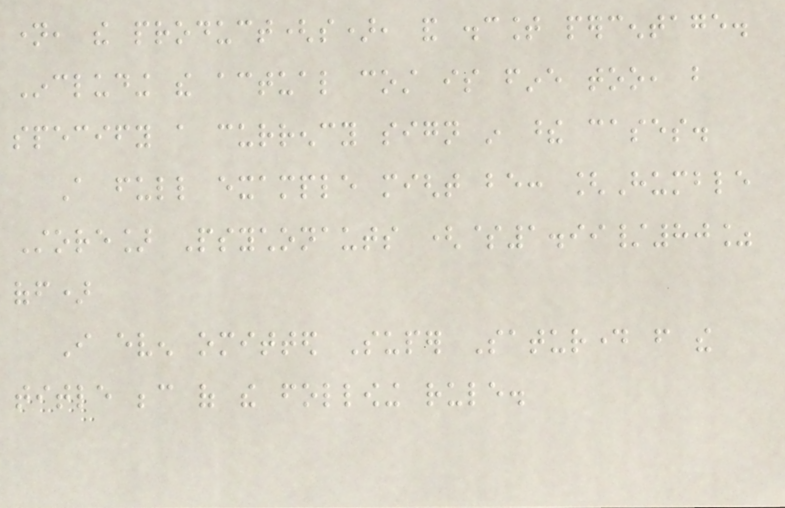name, the product(s), and discount percentage.
Including the actual cost is fine too, but
specify a currency sign in these cases.
A full example might be: [Humble
Store] Psychonauts ($1.99/80%
off)
I even omitted Super Saturday from the
title because of the following rule.
